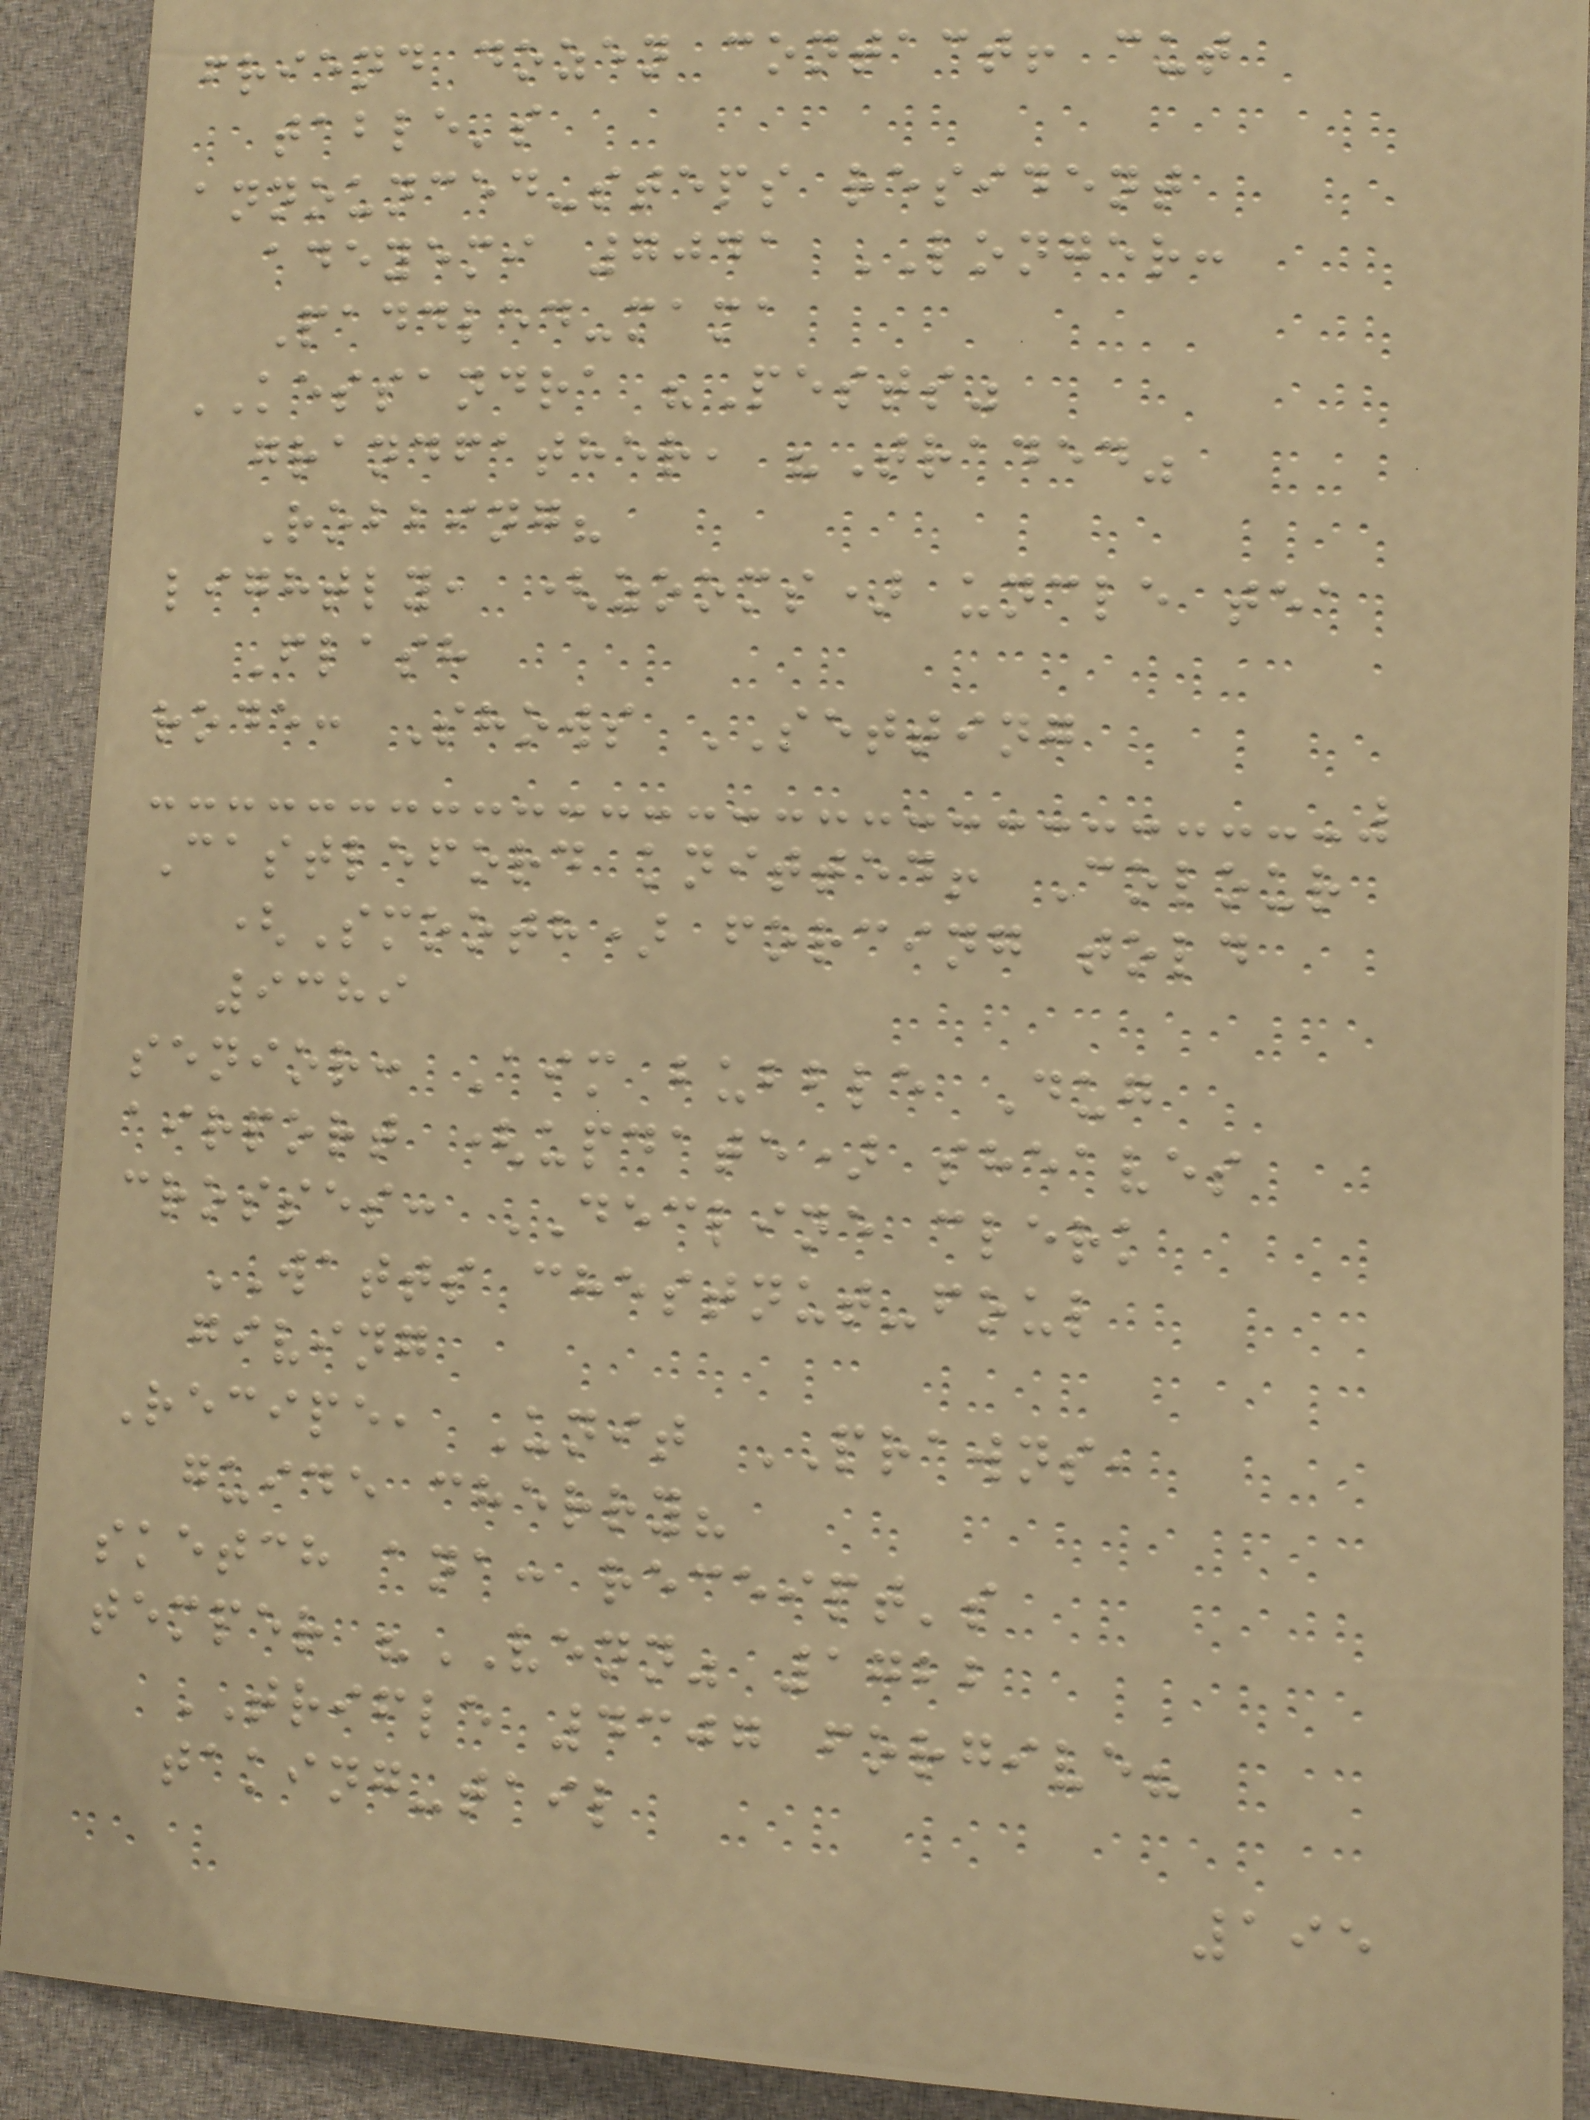friend dozen contact! cut
table's
announced-steps resident
adeyemi 7041 LONGER:
Paddled-mama
KESSANDRA "Pests"
grandfather, "Traded"
Robbing?
lightly, (zooms) uncle tea
Flash
rode: Shows SETTING
Castleford knitted! Colour
(Smooth) forcing told
9389
senior: Aim bubble Dug
airport (update) sheaves
crosses: DECLINE clerk
WATTS chestnut-foul
giving
Recipe, Unit PRAWNS,
guide cherry?
sketch ana: receipt's
temper "VENN" 1722
TRIFLE 4307 forgive?
taking-tail
195
